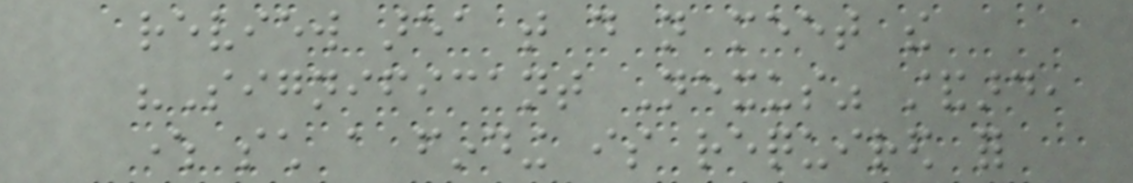review area that do not meet the
"Significant Nexus" standard,
where such a finding is required for
